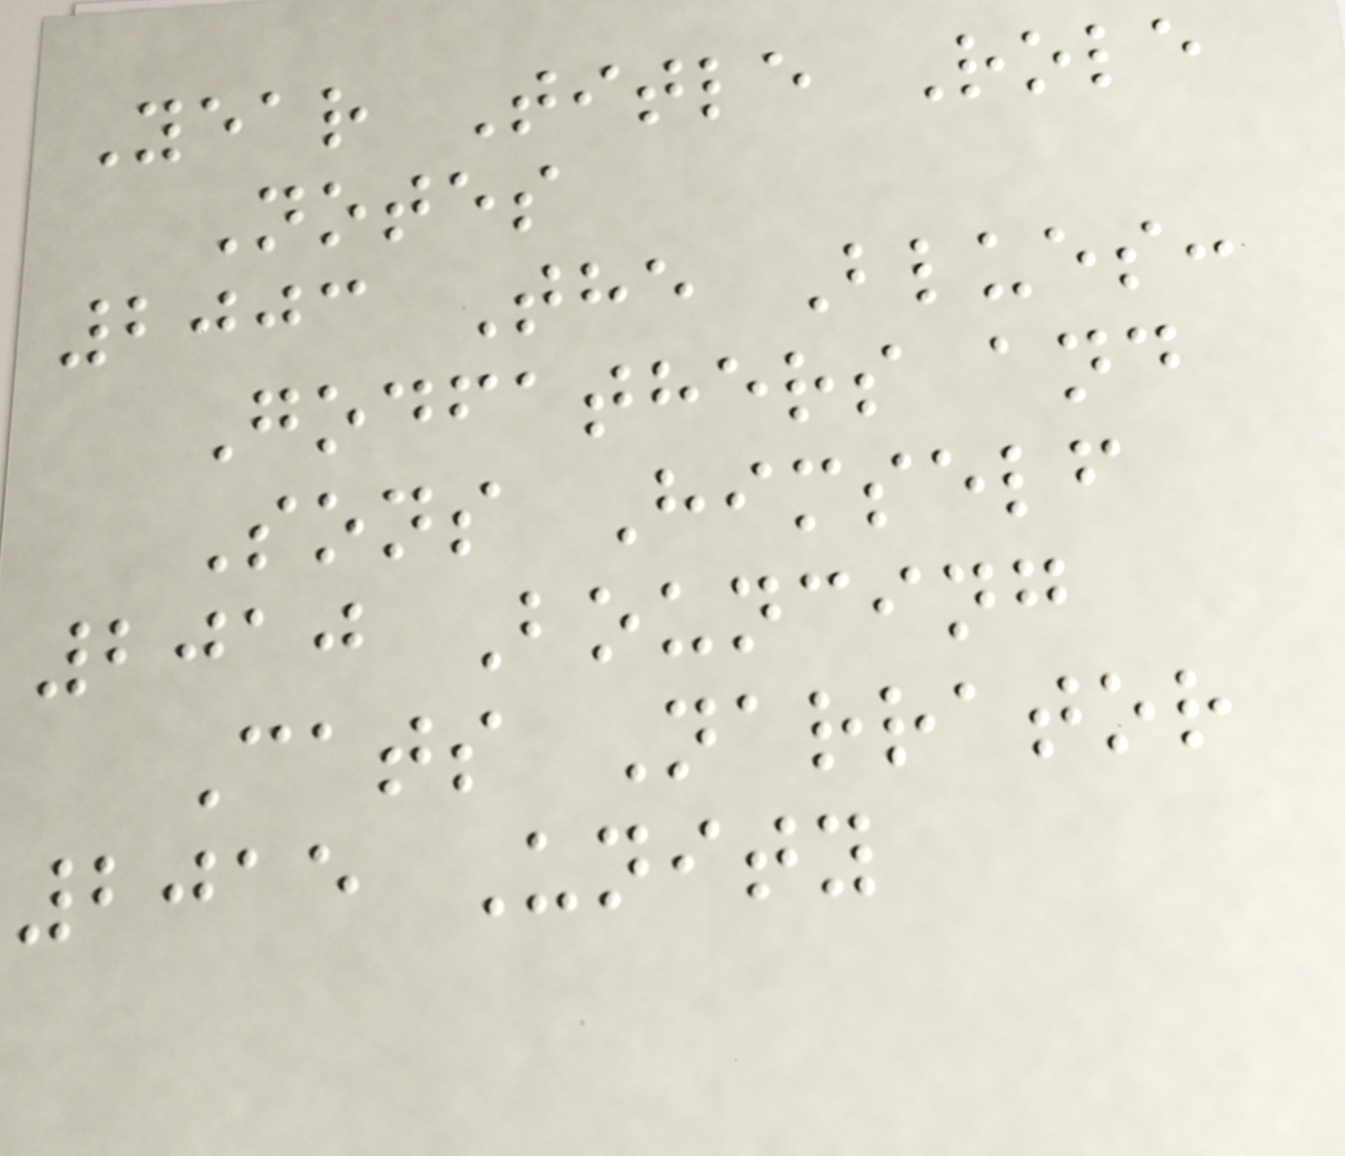Year Title Role
Notes
2003 The Blues:
Godfathers and
Sons Himself
2010 Bouncing
Cats Narrator
2015 Unity
